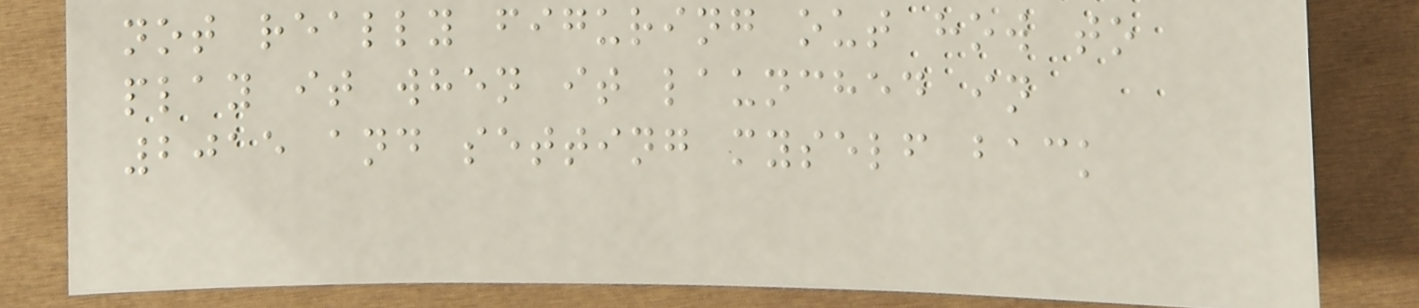not really figuring out how to
play it when it launched in
2015 and setting myself back
